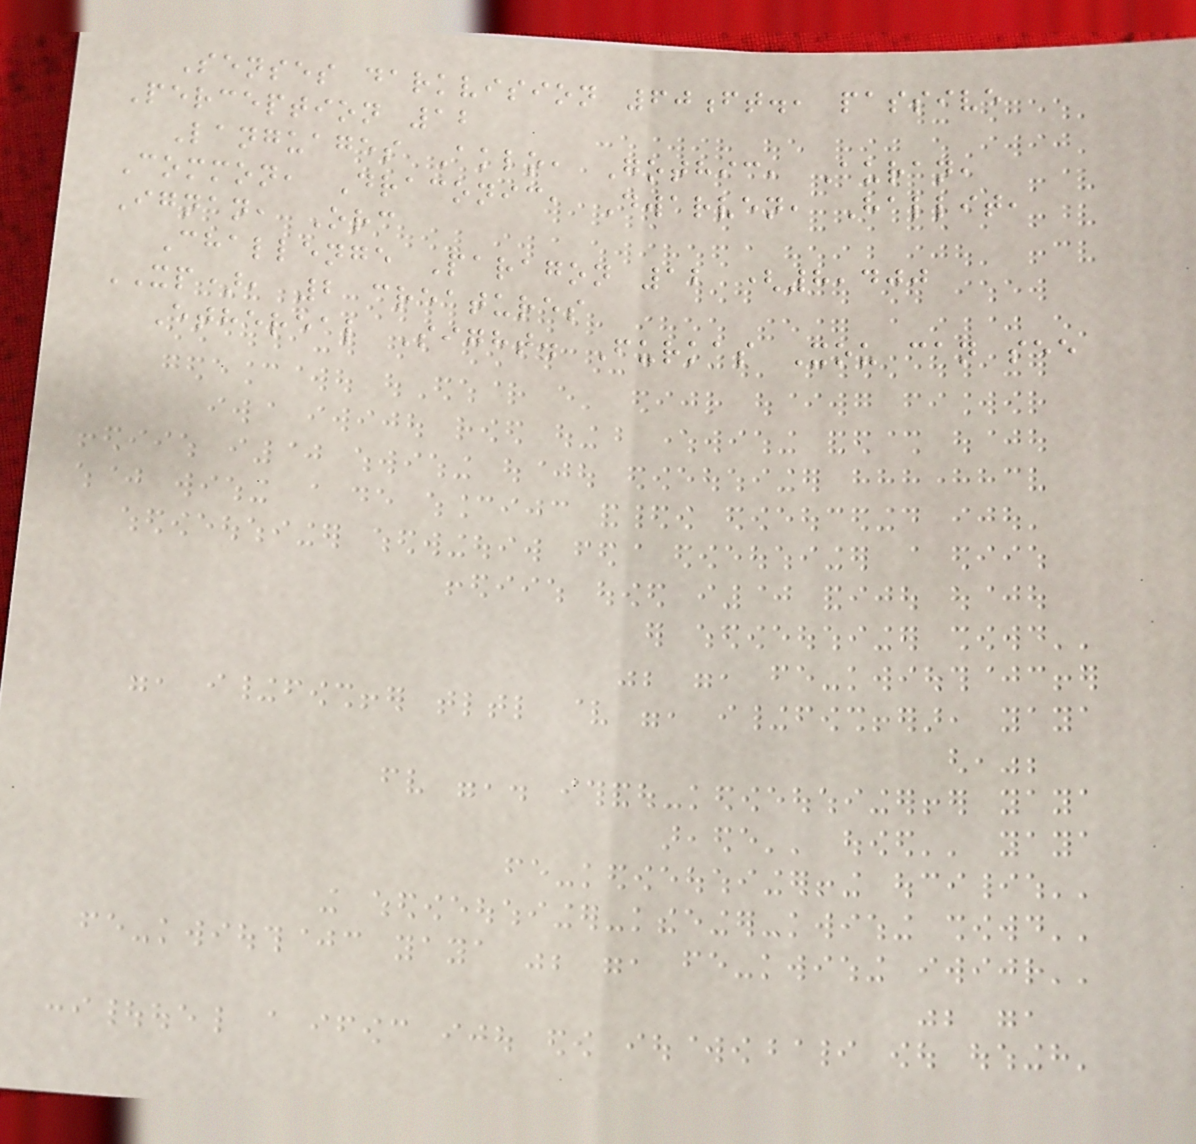Senses darkvision 60ft., passive
Perception 12
Languages Aklo, Gothic, Auran,
Common, Draconic, Dwarven, Hallit,
Ignan, Orc
Challenge Paragon 12 (8,400
XP), 2 creatures
Ethereal Sight. Furkas Xou can see
